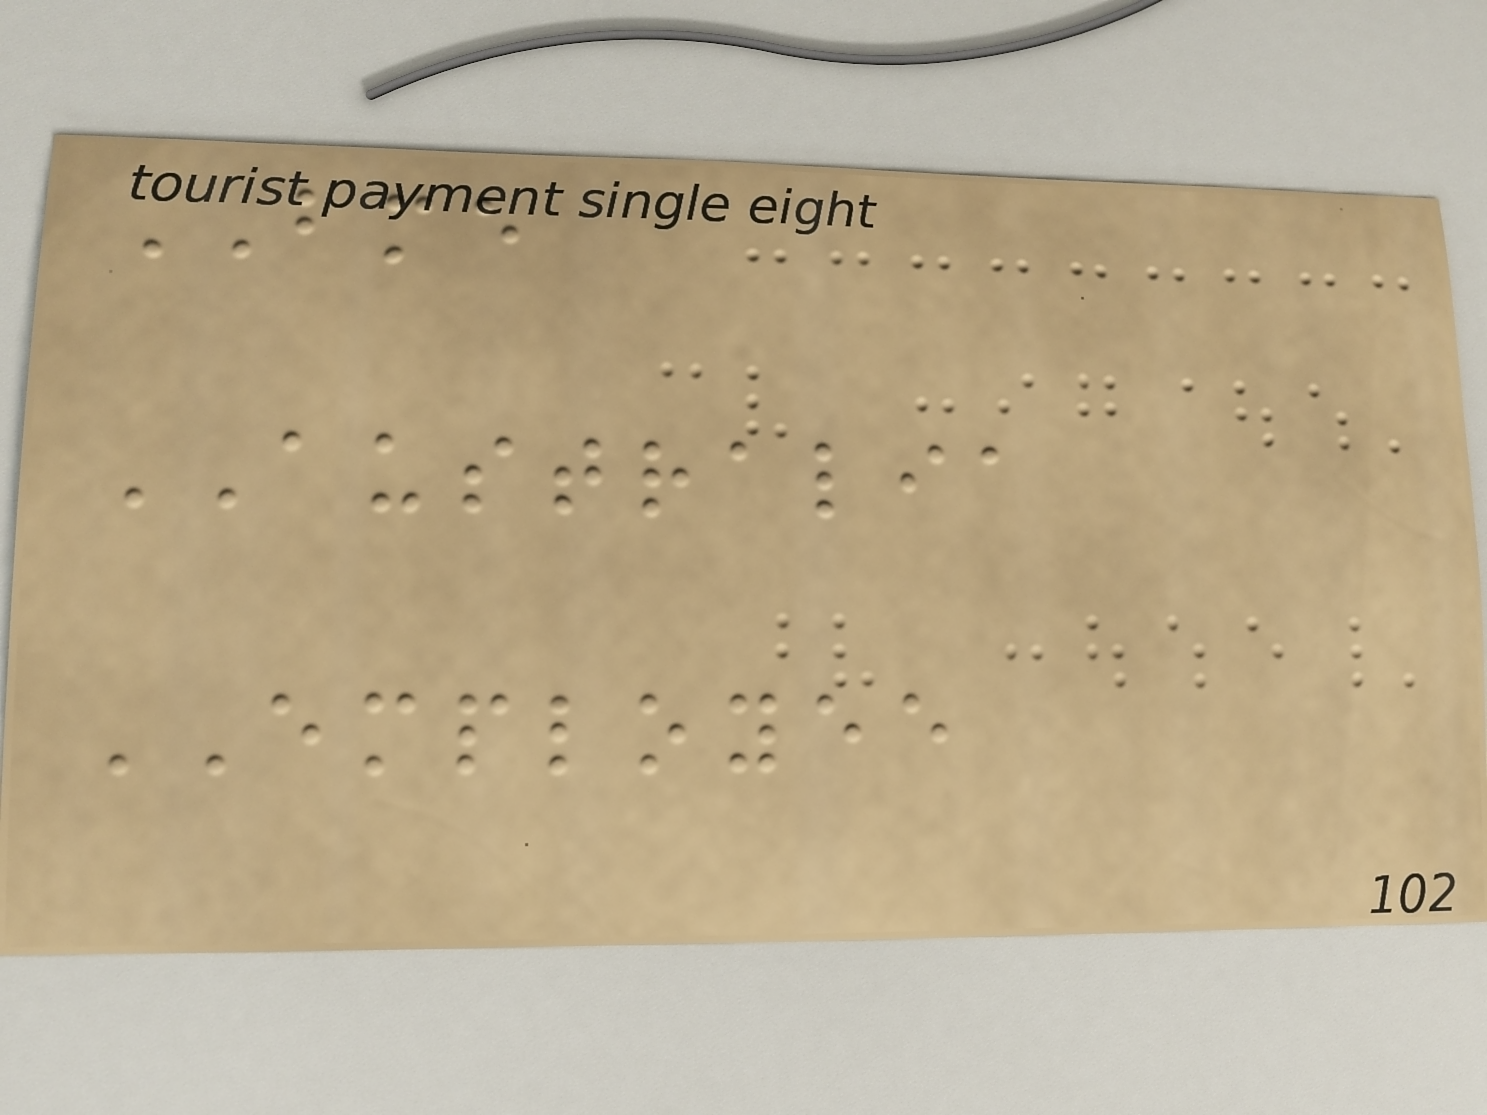BME
AUSTRALIA
EMPLOYEE
